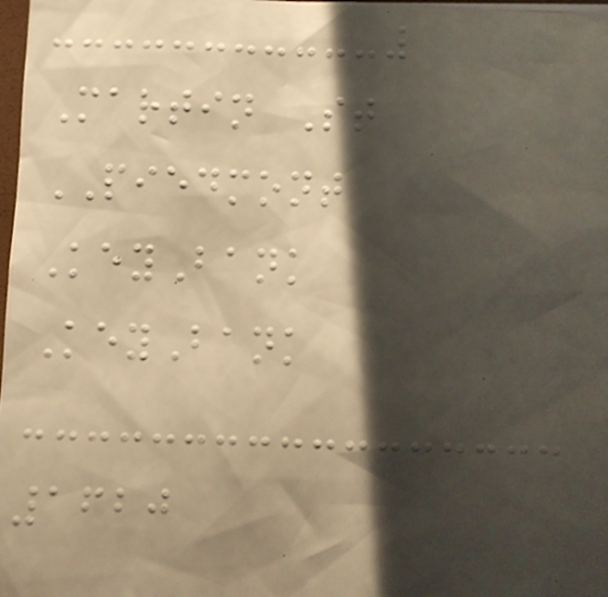Martin St
PIEDMONT
KeyBank
KeyBank
1620
